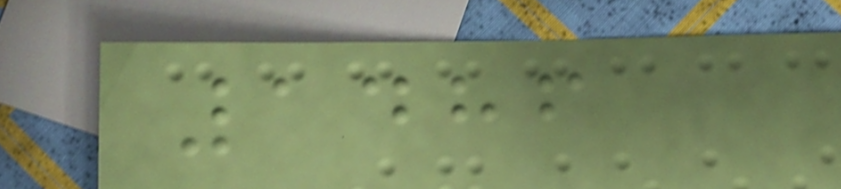1486
